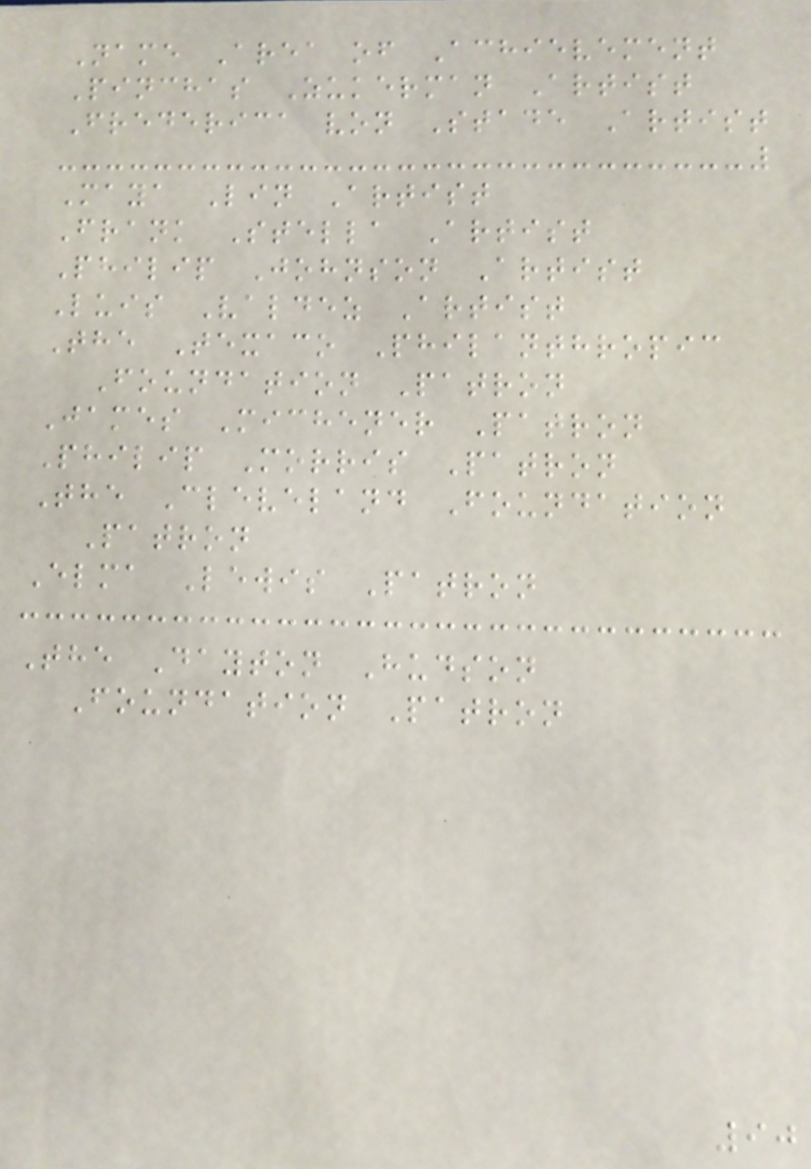Name Area of Achievement
Pinchas Zukerman Artist
Frederica von Stade Artist
Maya Lin Artist
Frank Stella Artist
Philip Johnson Artist
Luis Valdez Artist
The Texaco Philanthropic
Foundation Patron
James Michener Patron
Philip Morris Patron
The Cleveland Foundation
Patron
Elma Lewis Patron
The Dayton Hudson
Foundation Patron
90
